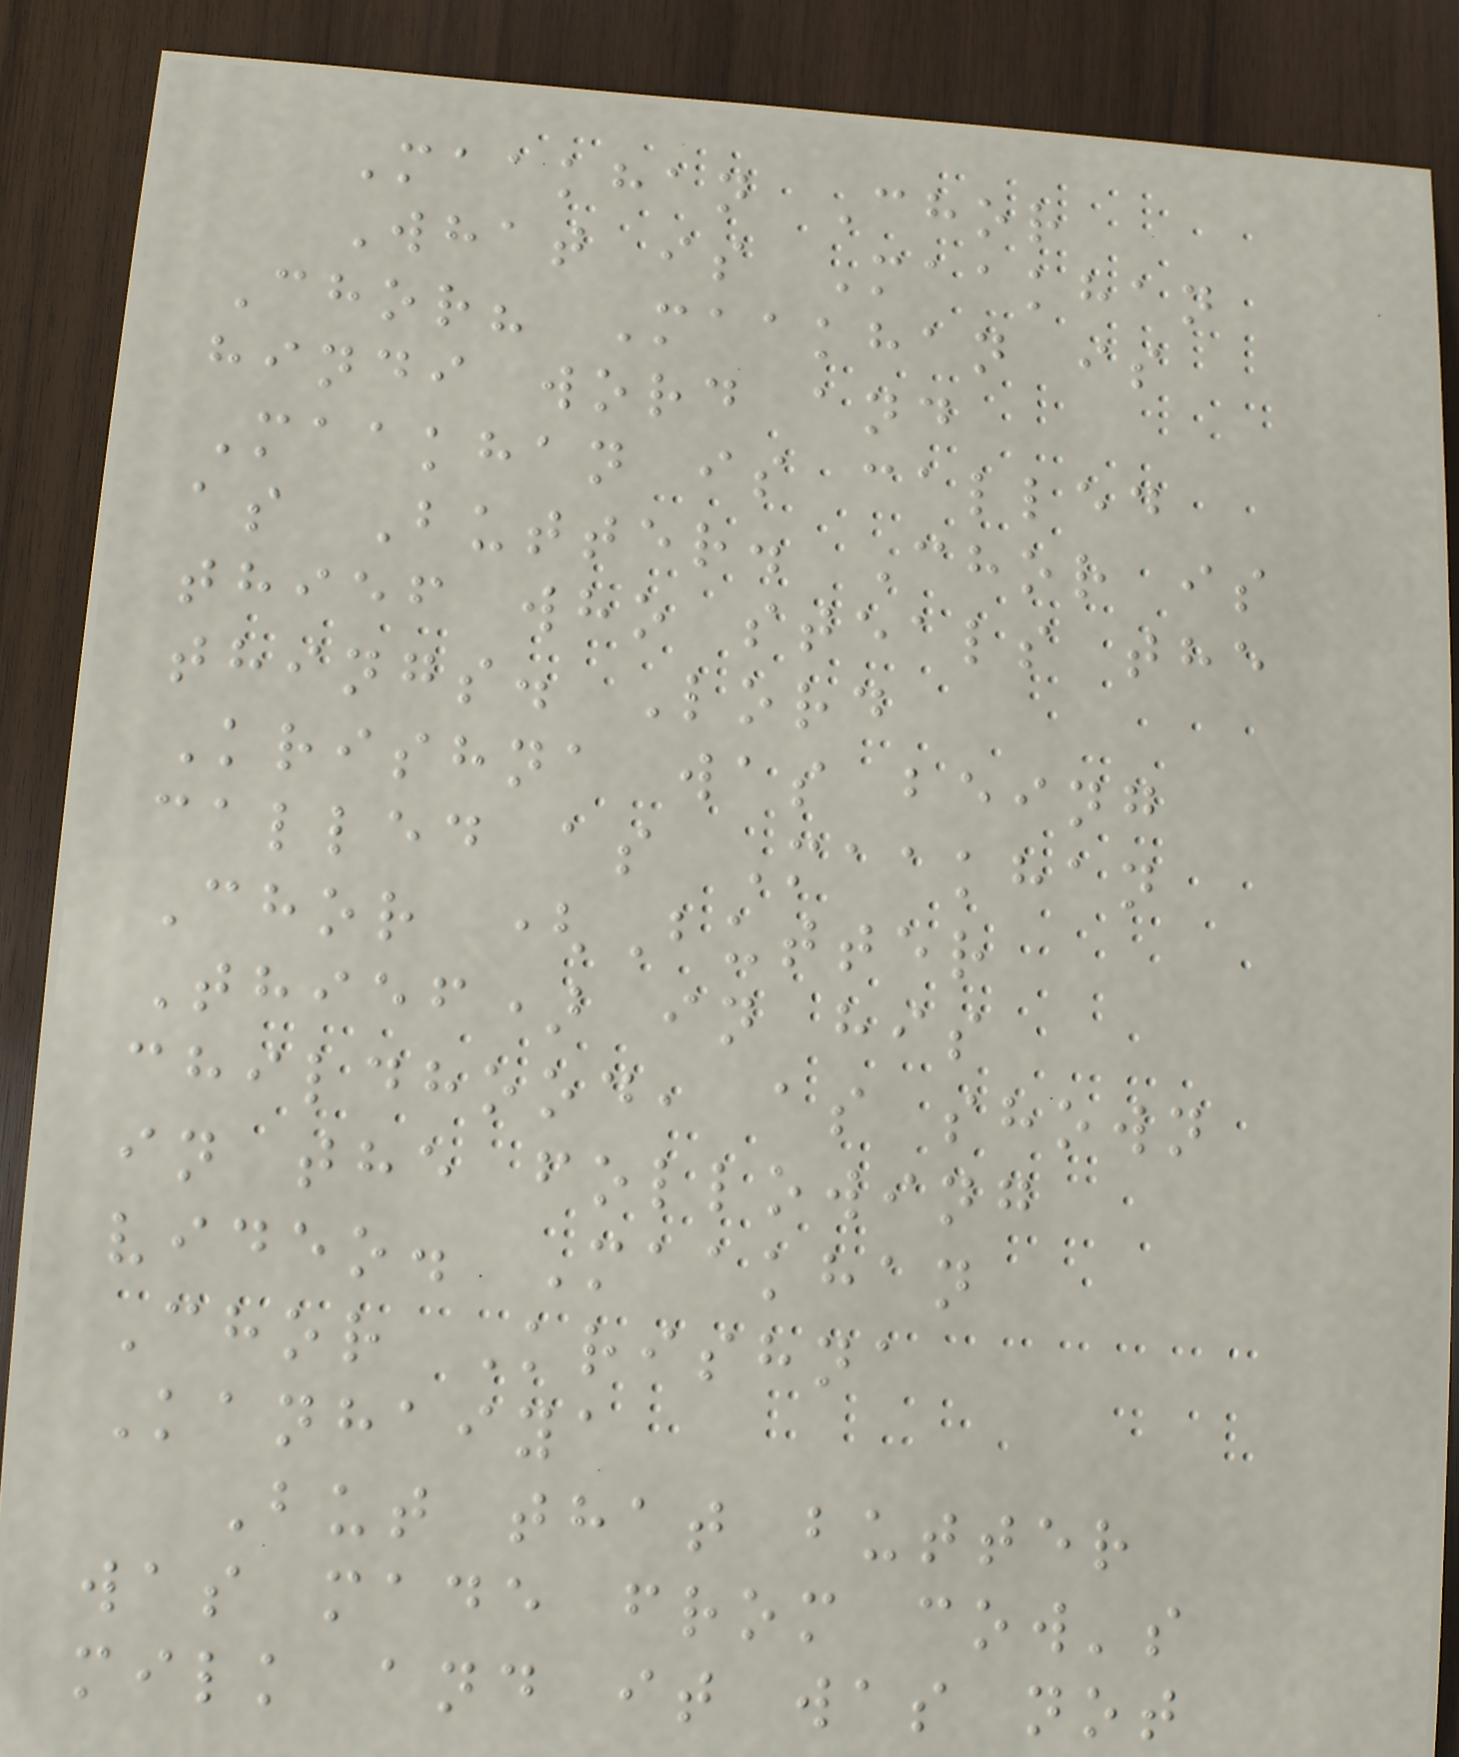Maakhan Chor
What is Maakhan
Chor? Maakhan is
hindi word and
Maakhan is called
as Butter. Chor is
thief who steals the
things. Lord
Krishna was being
called as Maakhan
Chor (Butter
Thief) in his
childhood, as shown
in the following
video. Maakhan
Chor Krishna
Kanhaiya
But that butter
was made from cow's
milk and it was not
